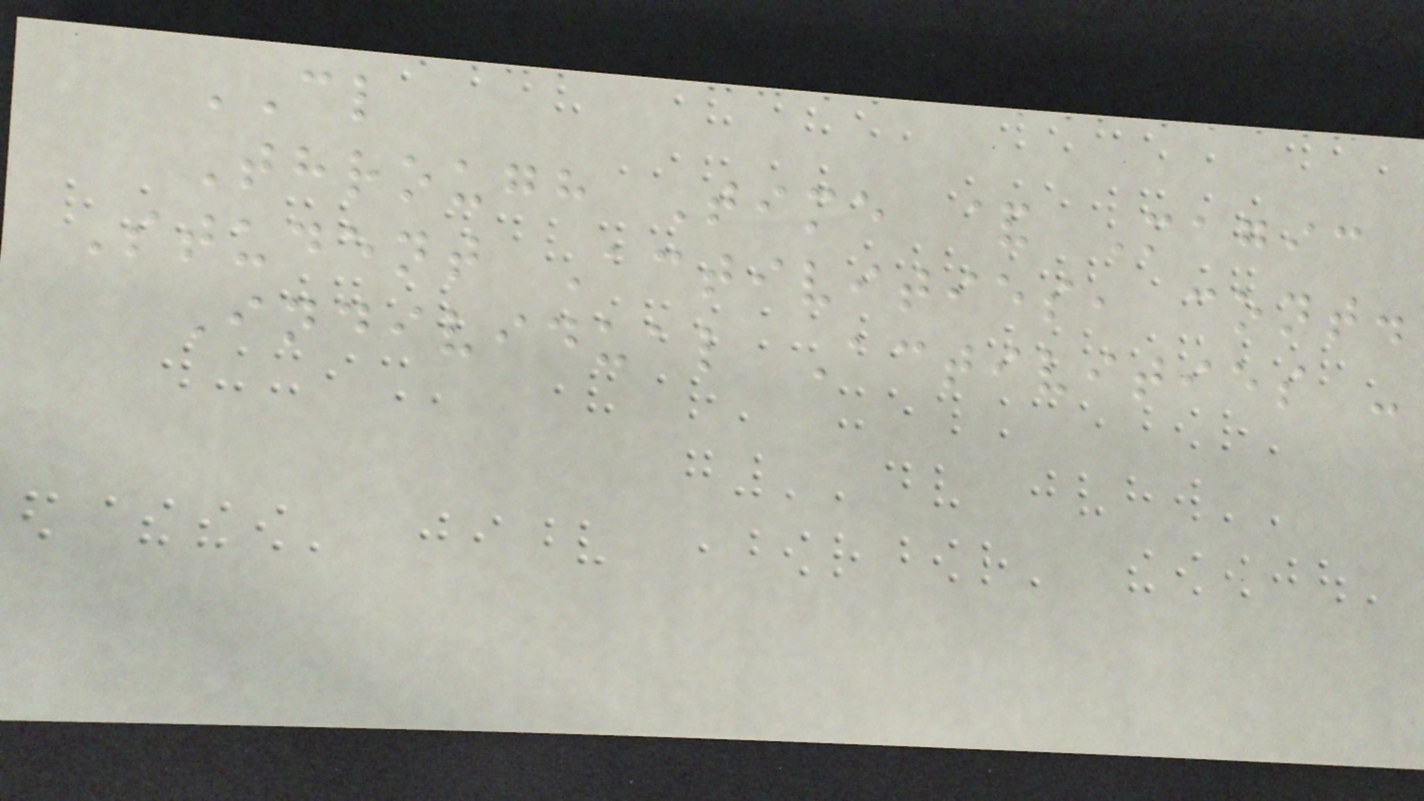CL
Through Time & Magic
Student Activities, cont.
Individual Activities -
